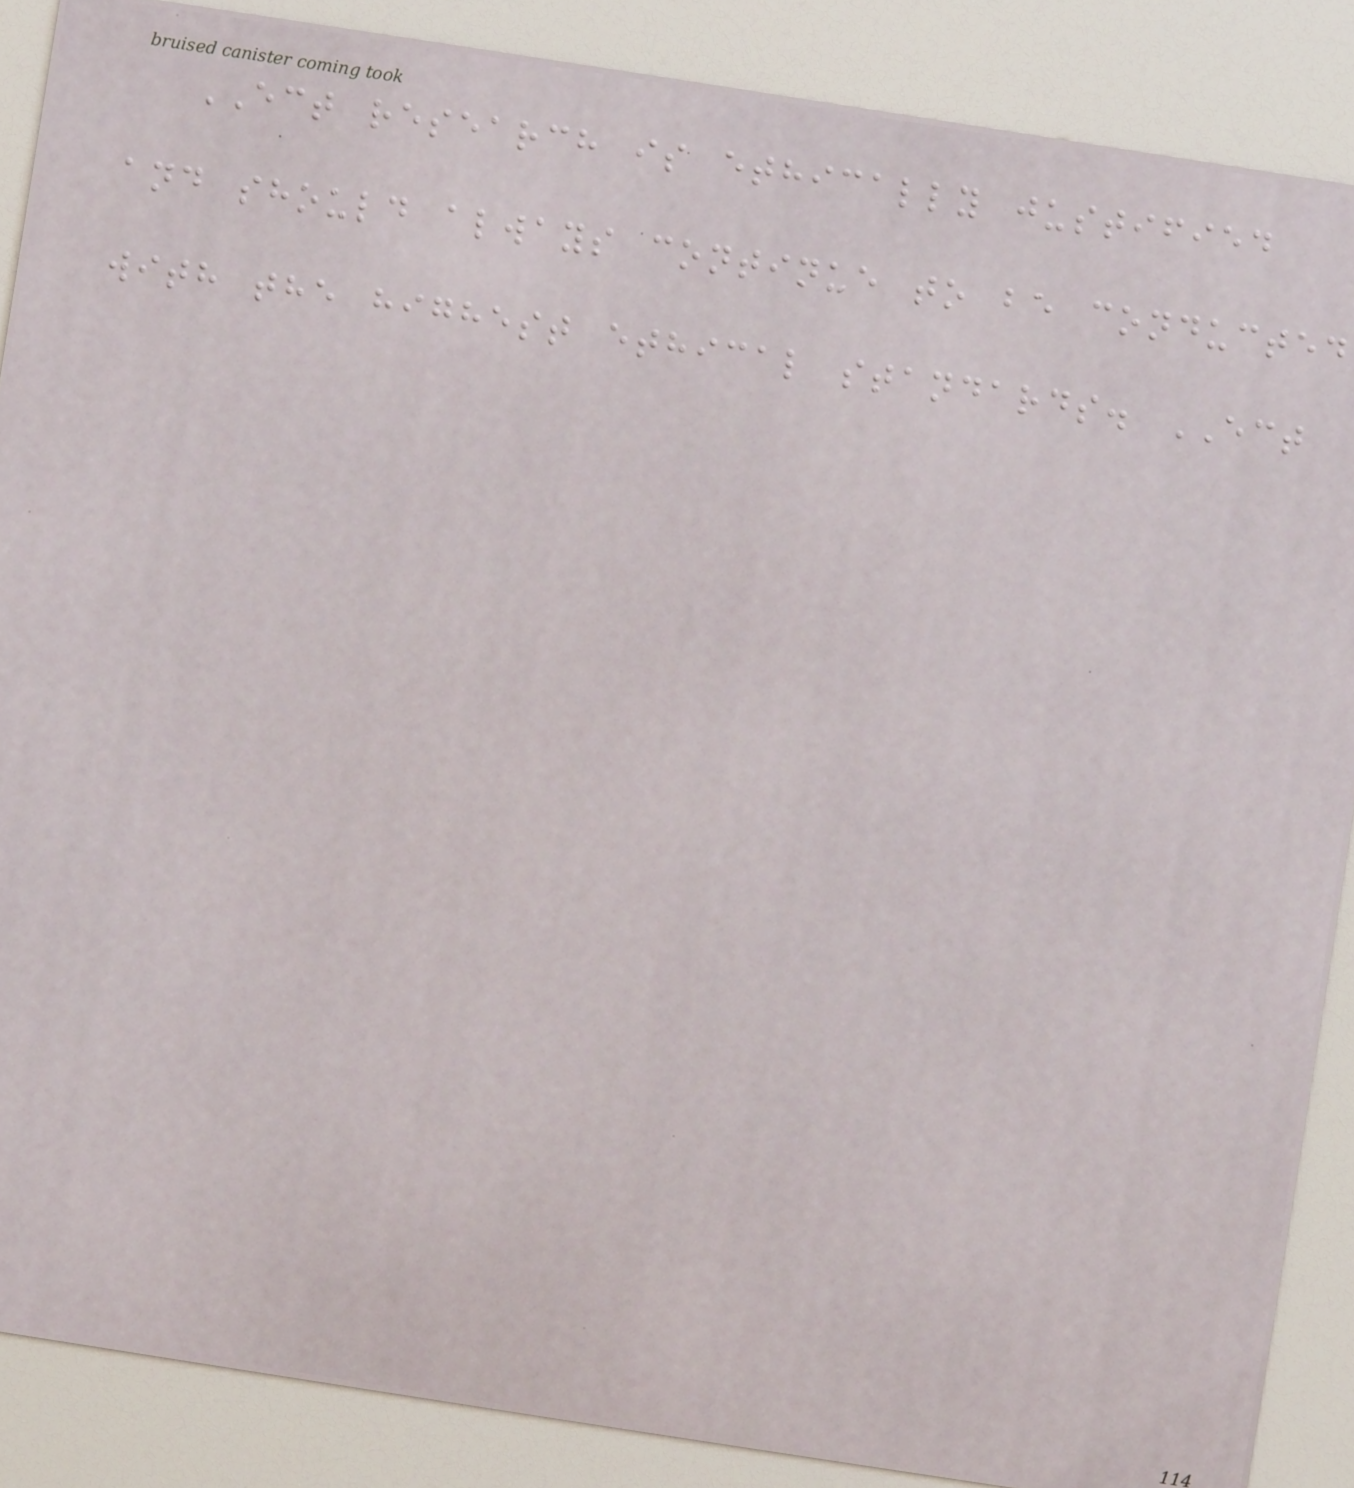ECT research is ethically justified
and should always continue to be conducted
with the highest ethical standards. ECT
